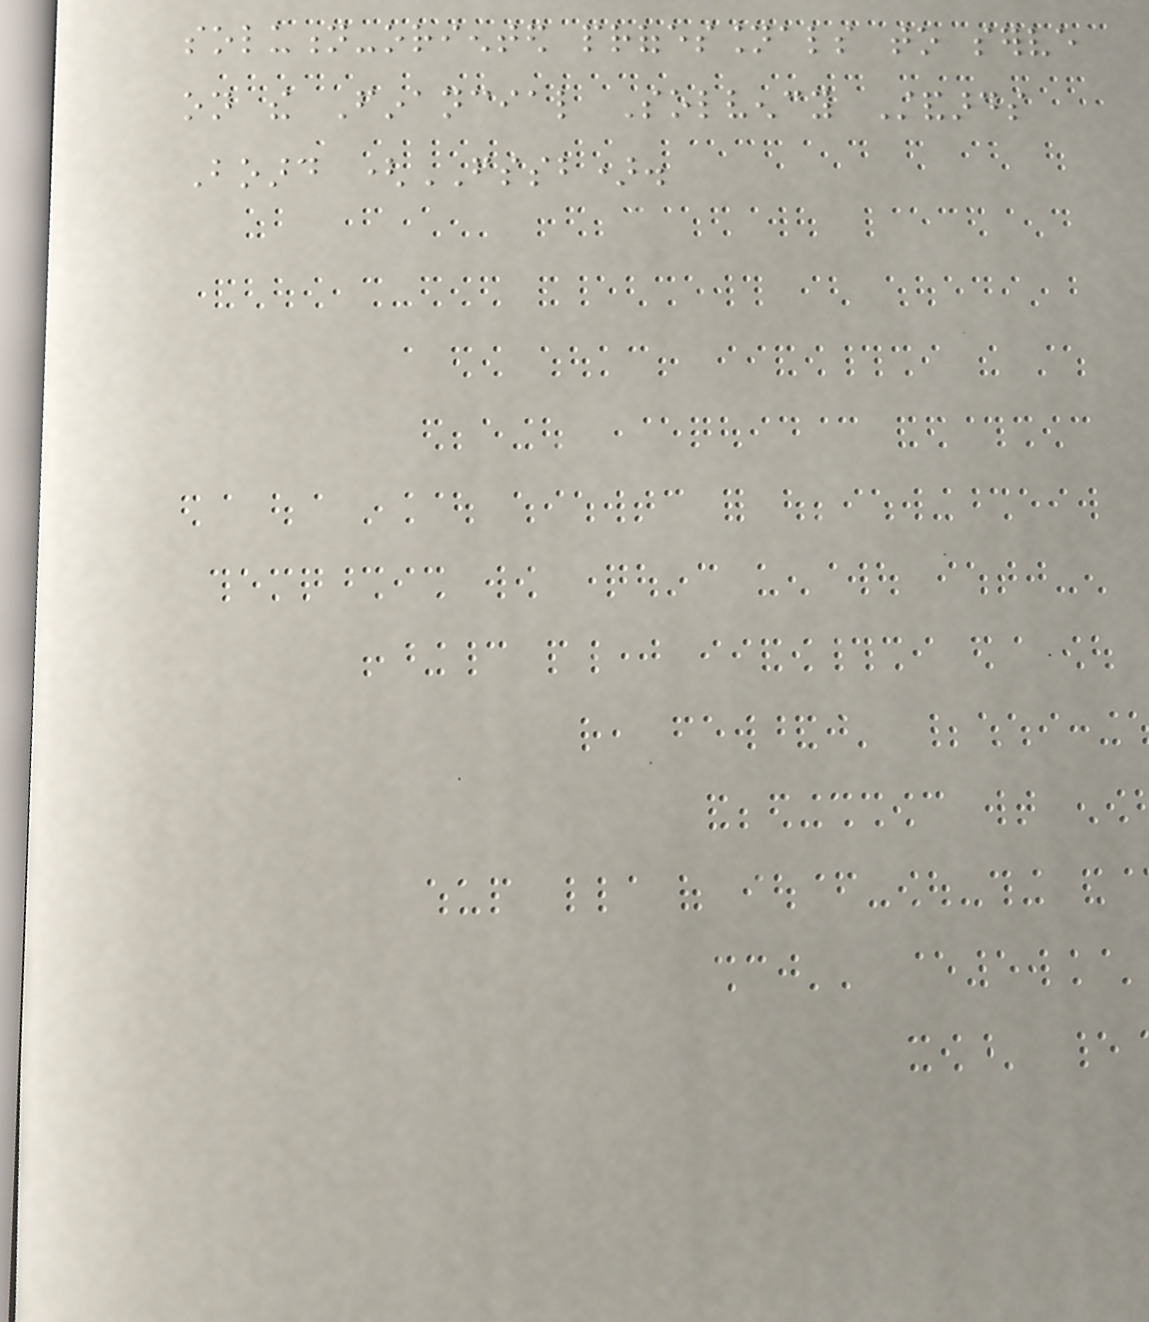solution-oriented professionals to serve
on the Financial Solvency Standards
Board (FSSB).
